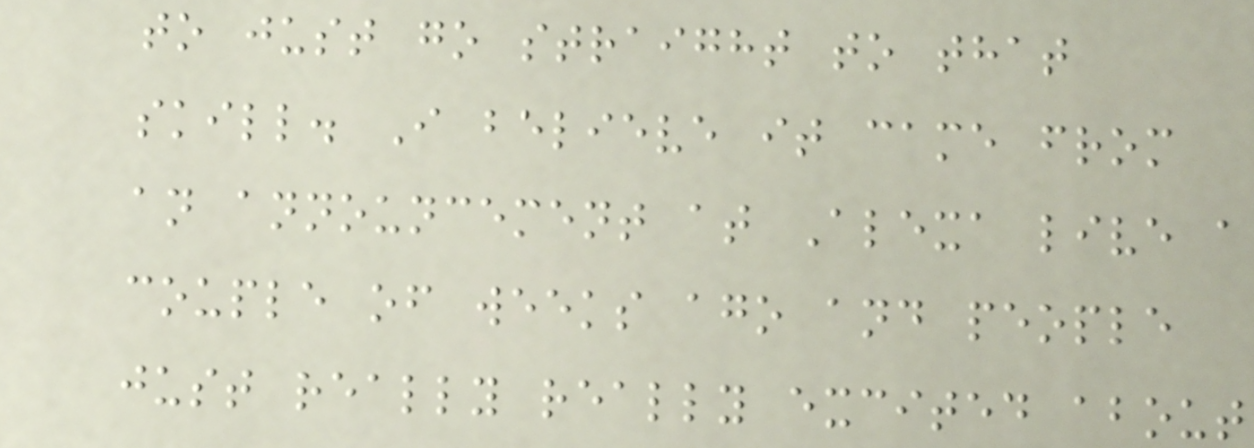to just go straight to that
skill. I believe it came from
an announcement at Alexa live a
couple of weeks ago and people
just really really excited about
